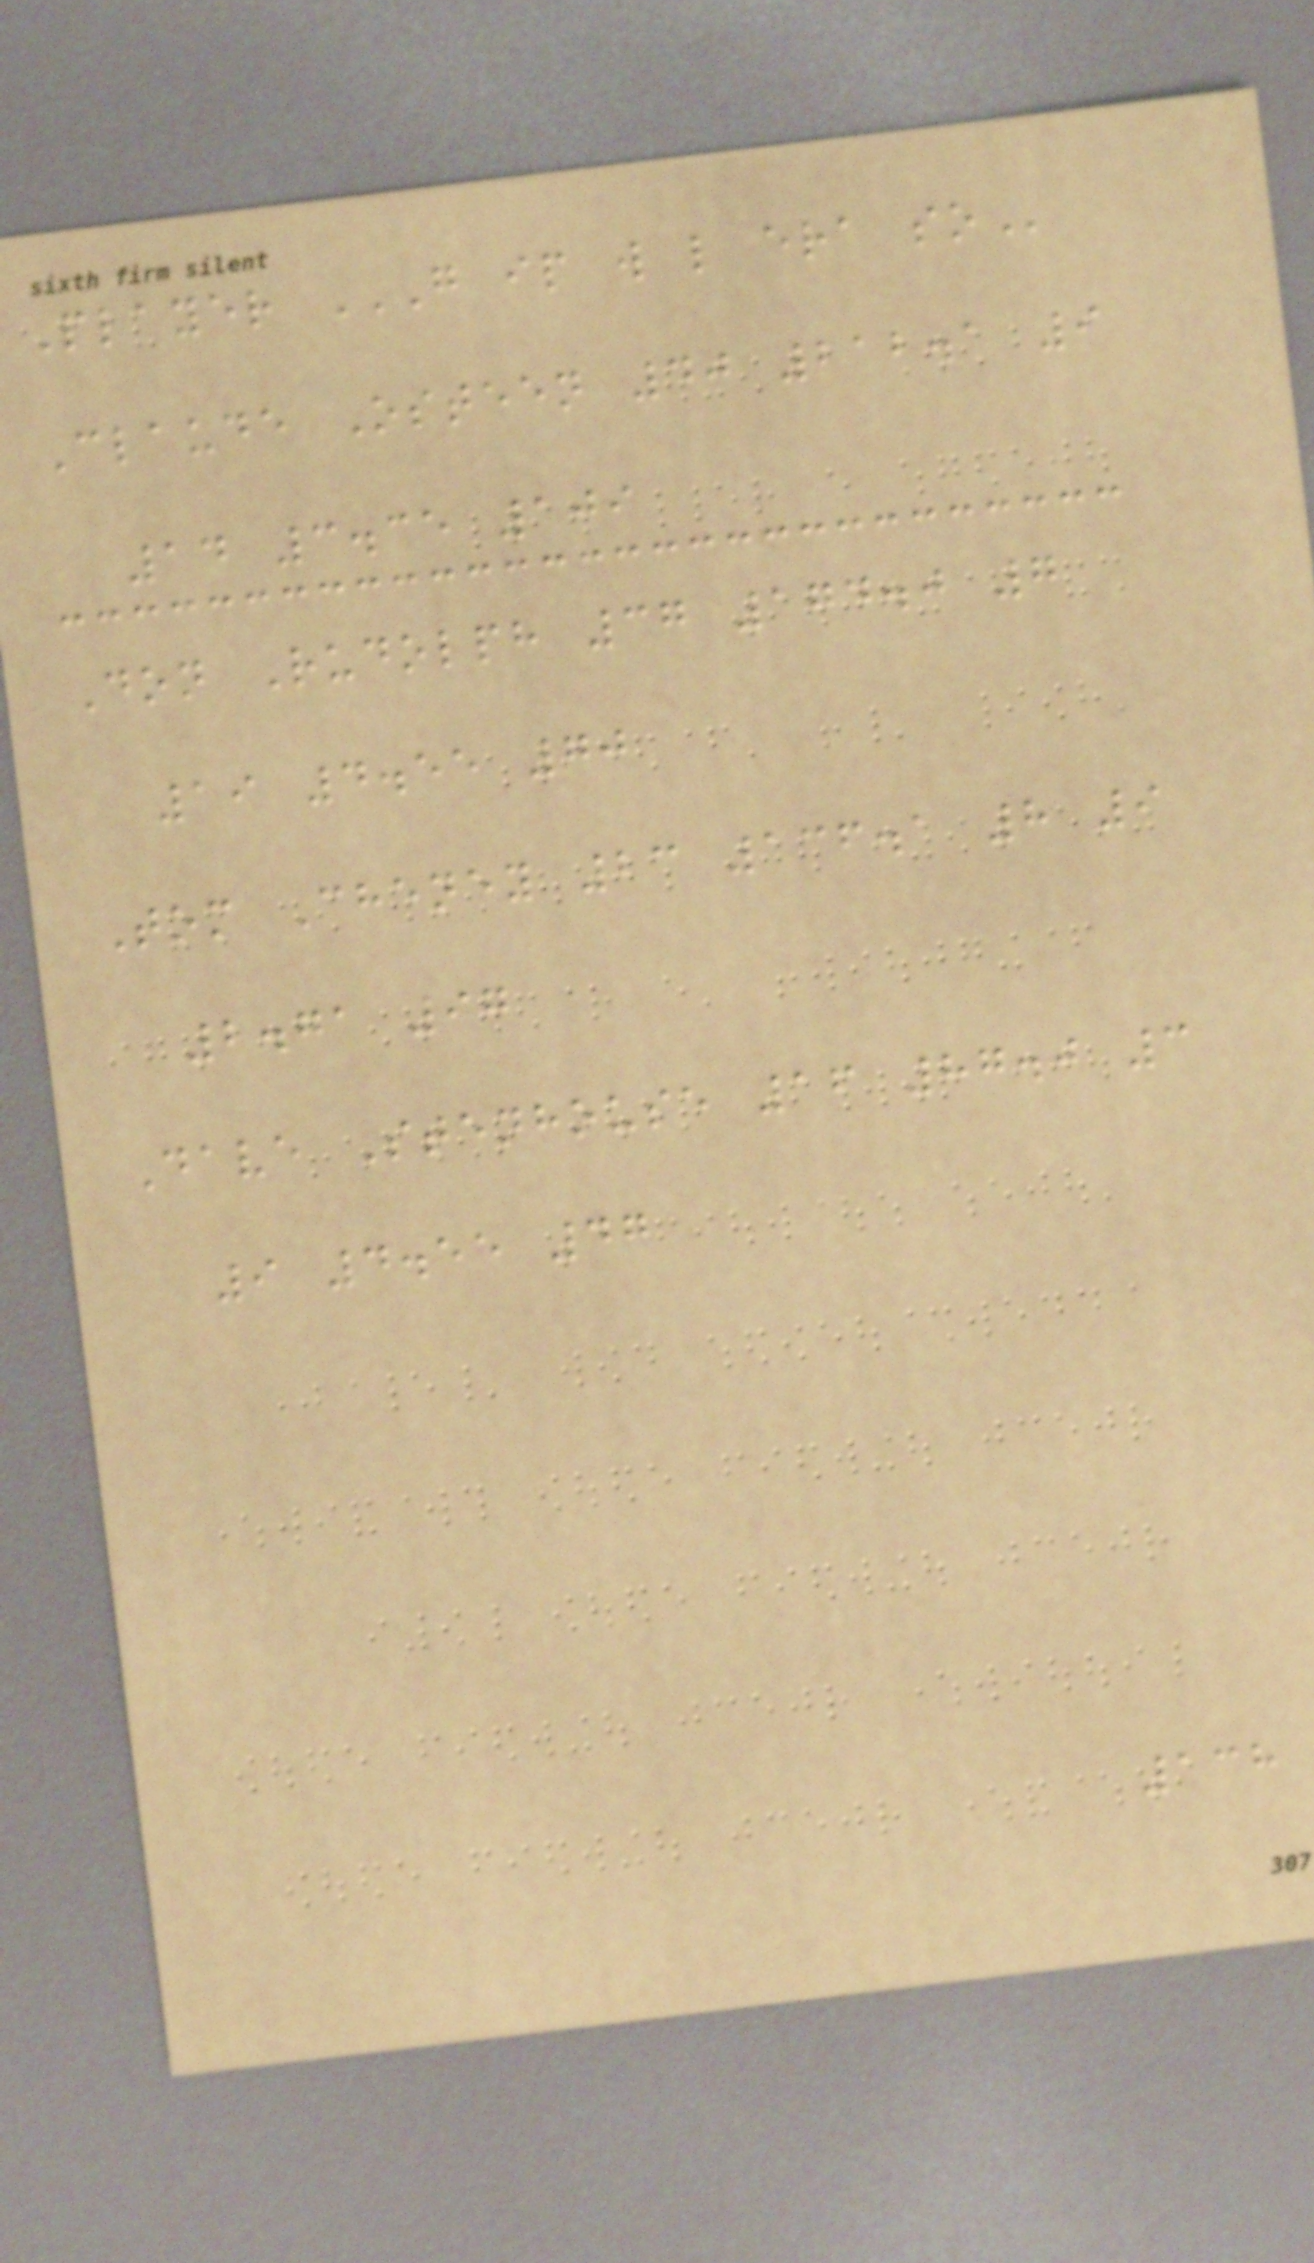Player G IP W L ERA SO
Claude Osteen 40 212.1 9
14 3.35 109
Don Rudolph 37 174.0 7
19 4.55 70
Tom Cheney 23 136.1 8 9
2.71 97
Dave Stenhouse 16 87.0 3
9 4.55 47
138
